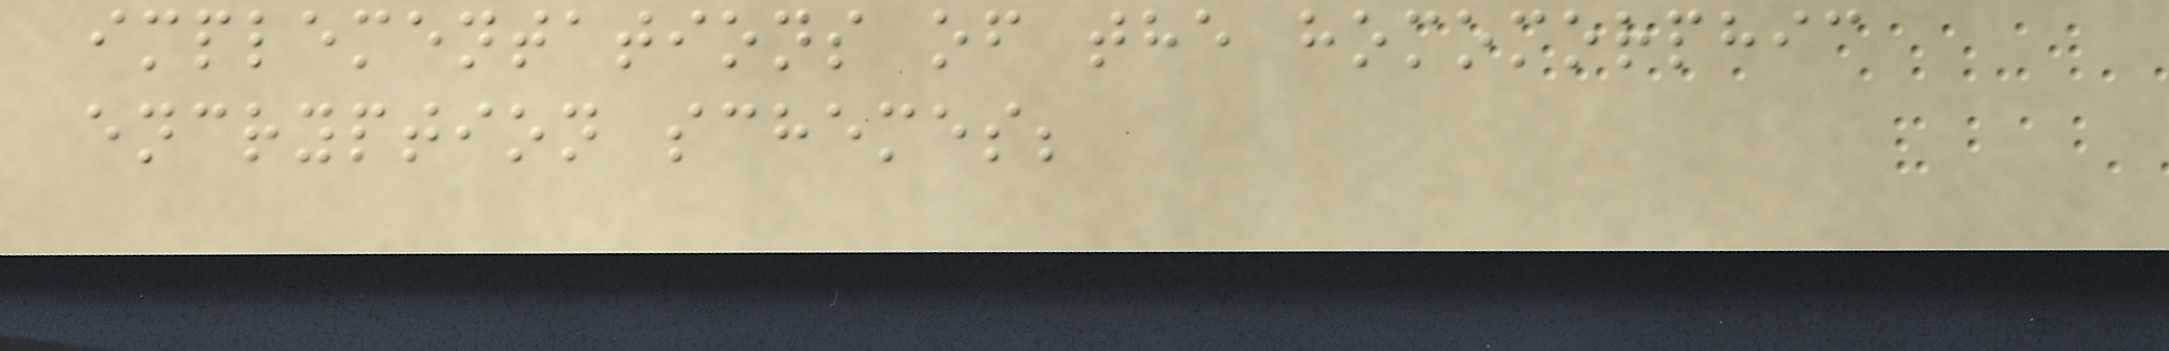implementations of the homomorphic
encryption schemes;
